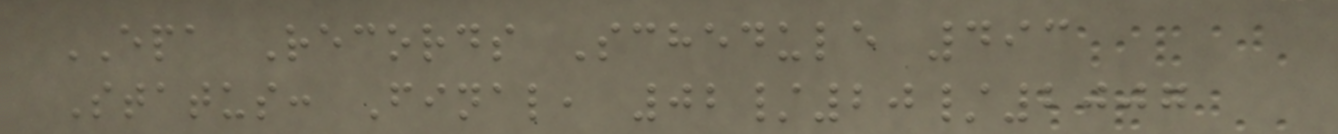EPA Records Schedule 493
Status: Final, 02/20/2007
